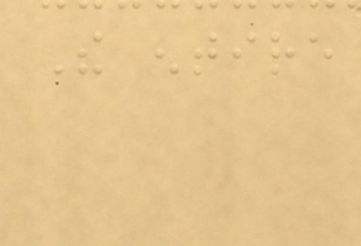The entire
